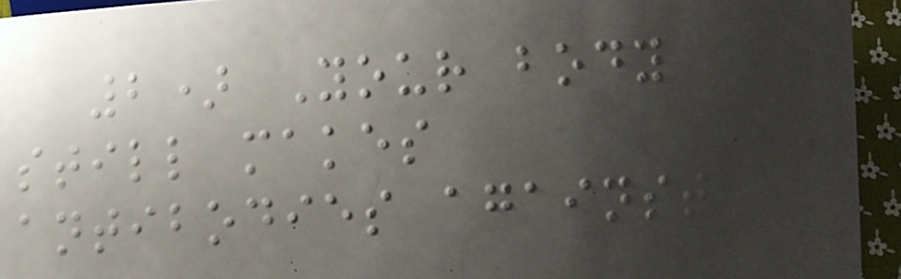2) Your body
still makes
antibodies against
